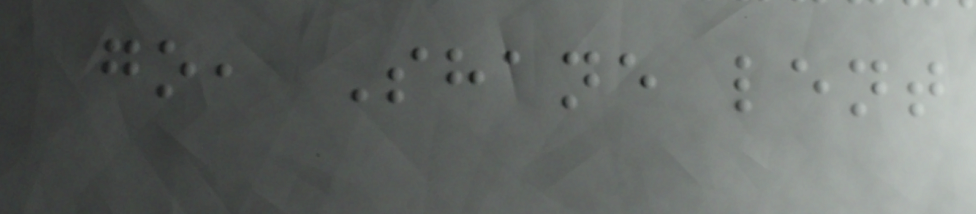go, Shane lent
